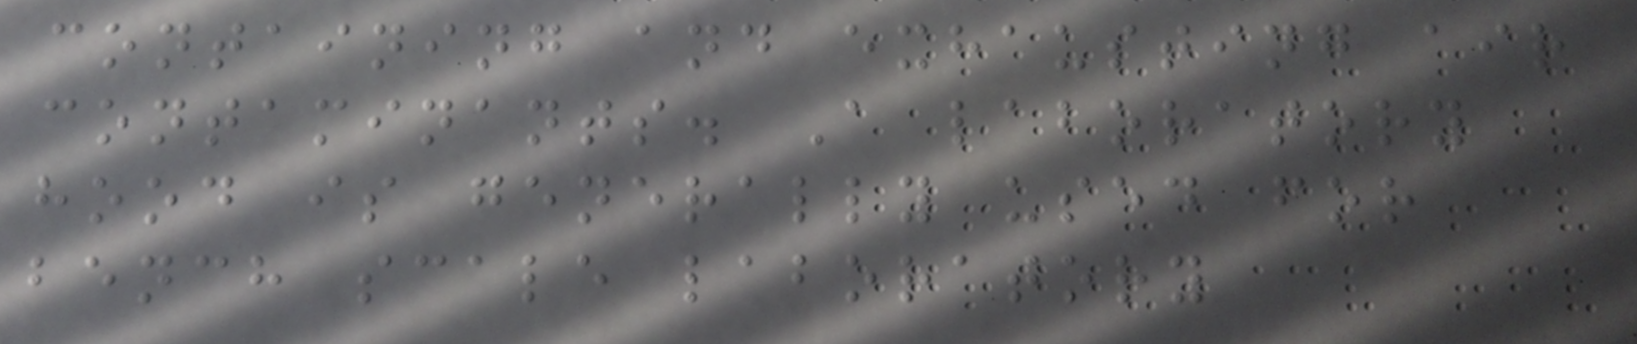containing and exhausting air
contaminants. A laboratory
hood is generally used for
bench scale laboratory
